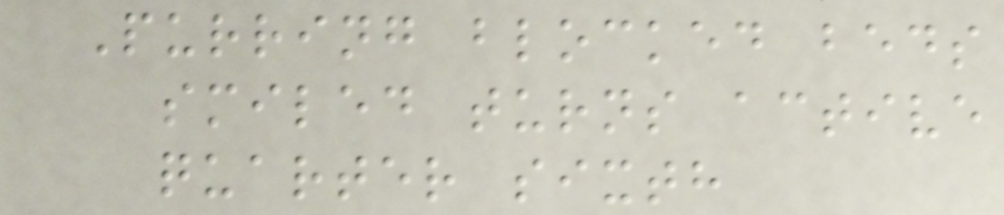Purring blocked beds
smiled turns active
quarter sixth
